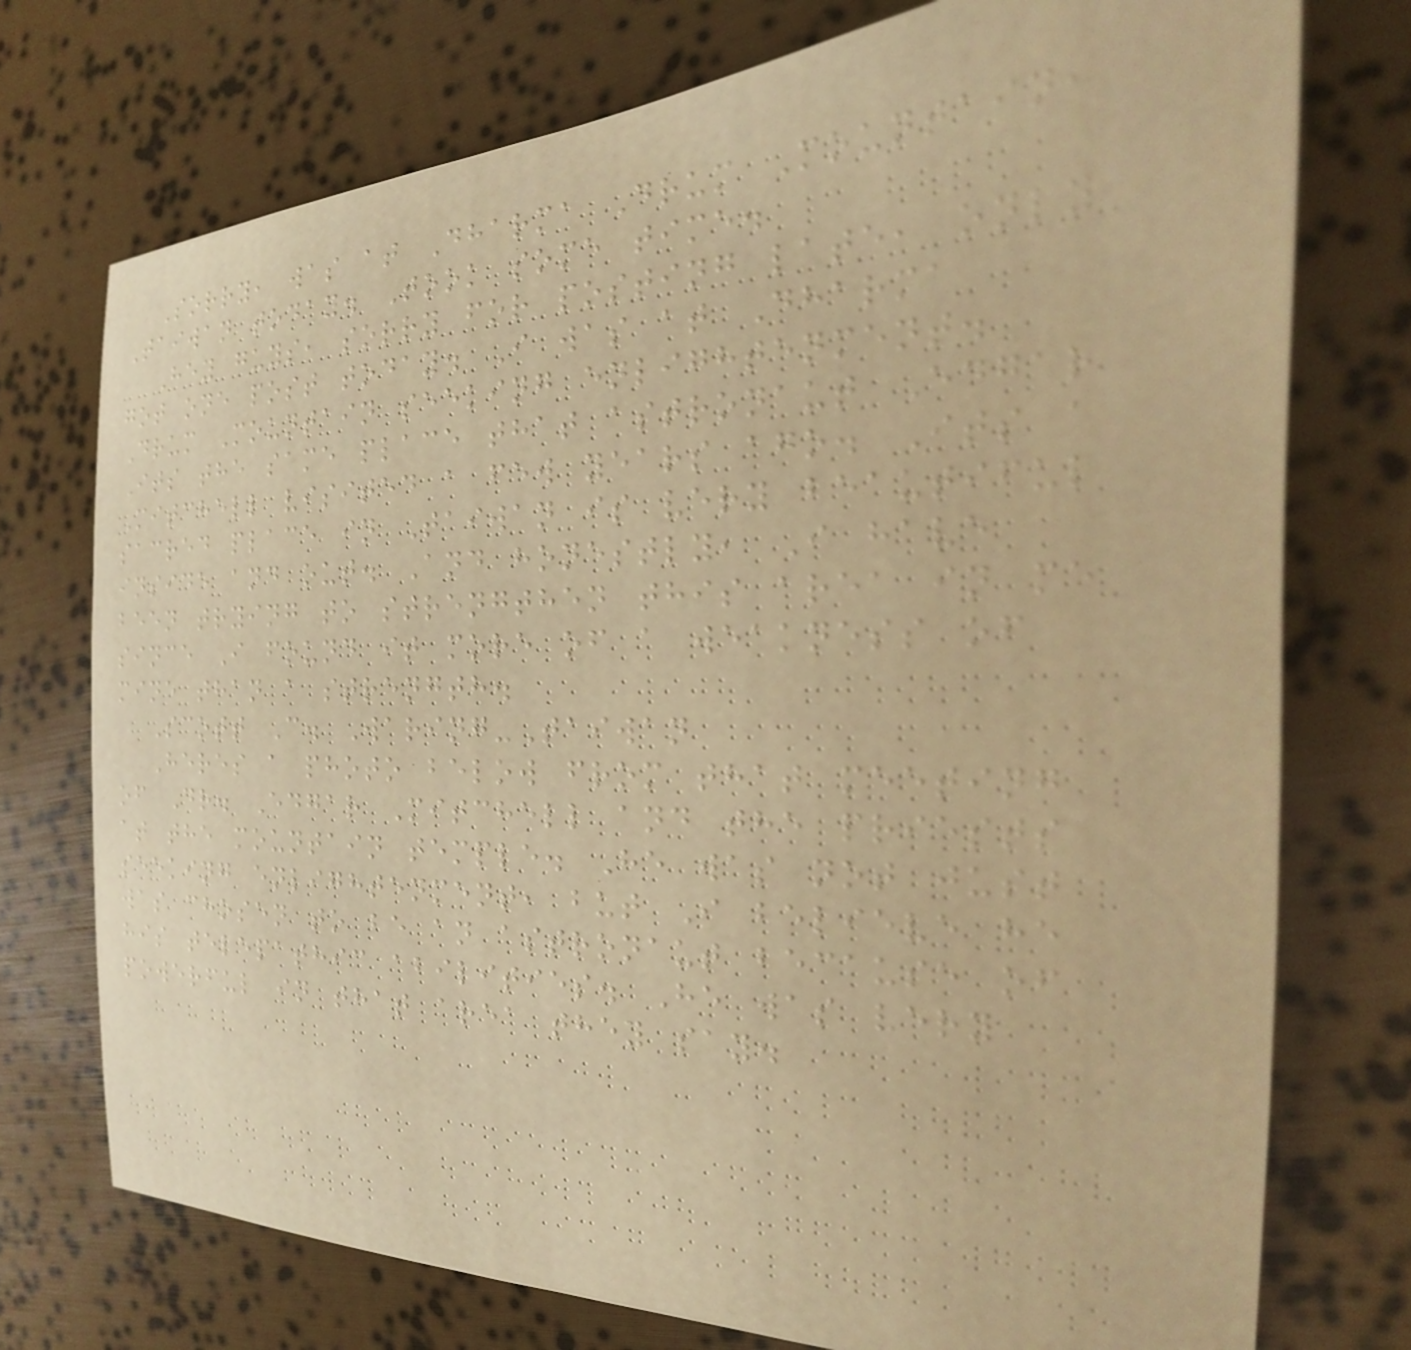Sorry, was at Dharma Drum Mountain,
Taiwan today. Took some time.
Hey guys, sorry for posting late, only
got one post today. I was at Dharma
Drum Mountain seeking enlightenment.
Its the same place that astronaut Edgar
Mitchell visited a few years ago. Its a
sacred place in Taiwan is very beautiful
inside and out. And honestly, I have
been trying to strengthen this area in me
since I found it more of a weakness of
mine than a strength.
Scott C. Waring-Taiwan
Heres a photo below from that meeting
of Dr. Edgar Mitchell and the priests
at the mountain temple. He was not just
seeking enlightenment, but I believe he
was chosen to be an astronaut because of
his telepathic abilities. He was very
powerful in that area they say.
